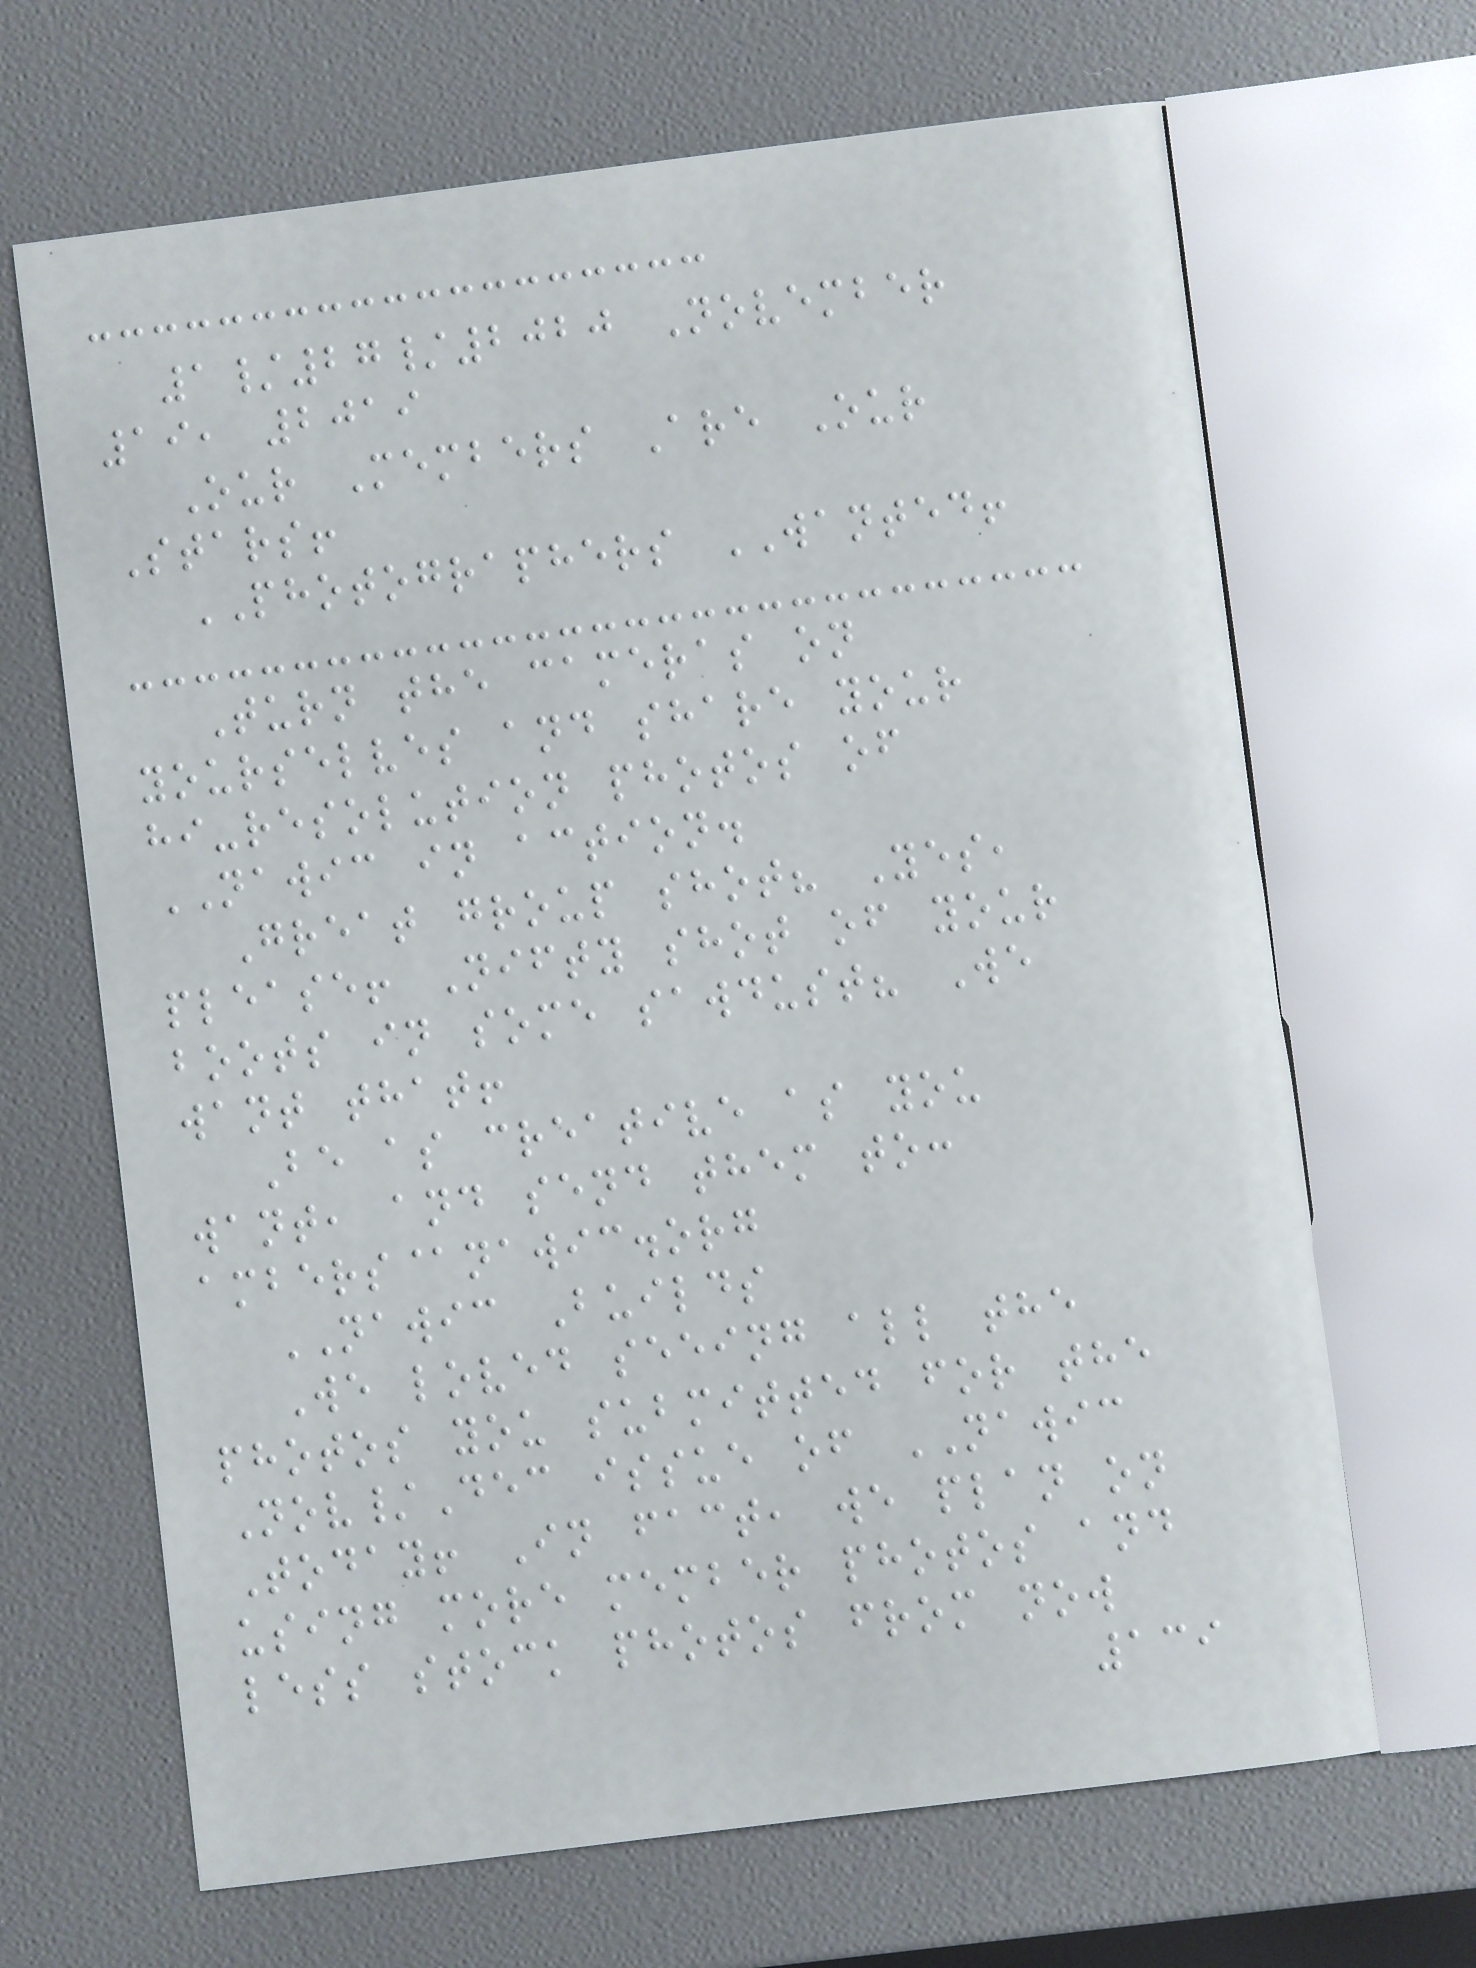1/27/2020 November
19, 2019
Our Members Are Our
Stars!
PHOTOGRAPHERS WANTED!
Turn the cameras on
yourselves and share your
hi-resolution photos of
NAWIC in action.
Great group shot? Yes,
please! Nifty shot of your
boots in some sawdust? We
want that!
Be as creative as you
want, and send them to:
ambers@nawic.org
NAWIC Builds
We loved seeing all the
photos you submitted for the
Nov/Dec issue of NAWIC
Today! In fact, we plan on
using more member photos and
less stock photos from now
139
